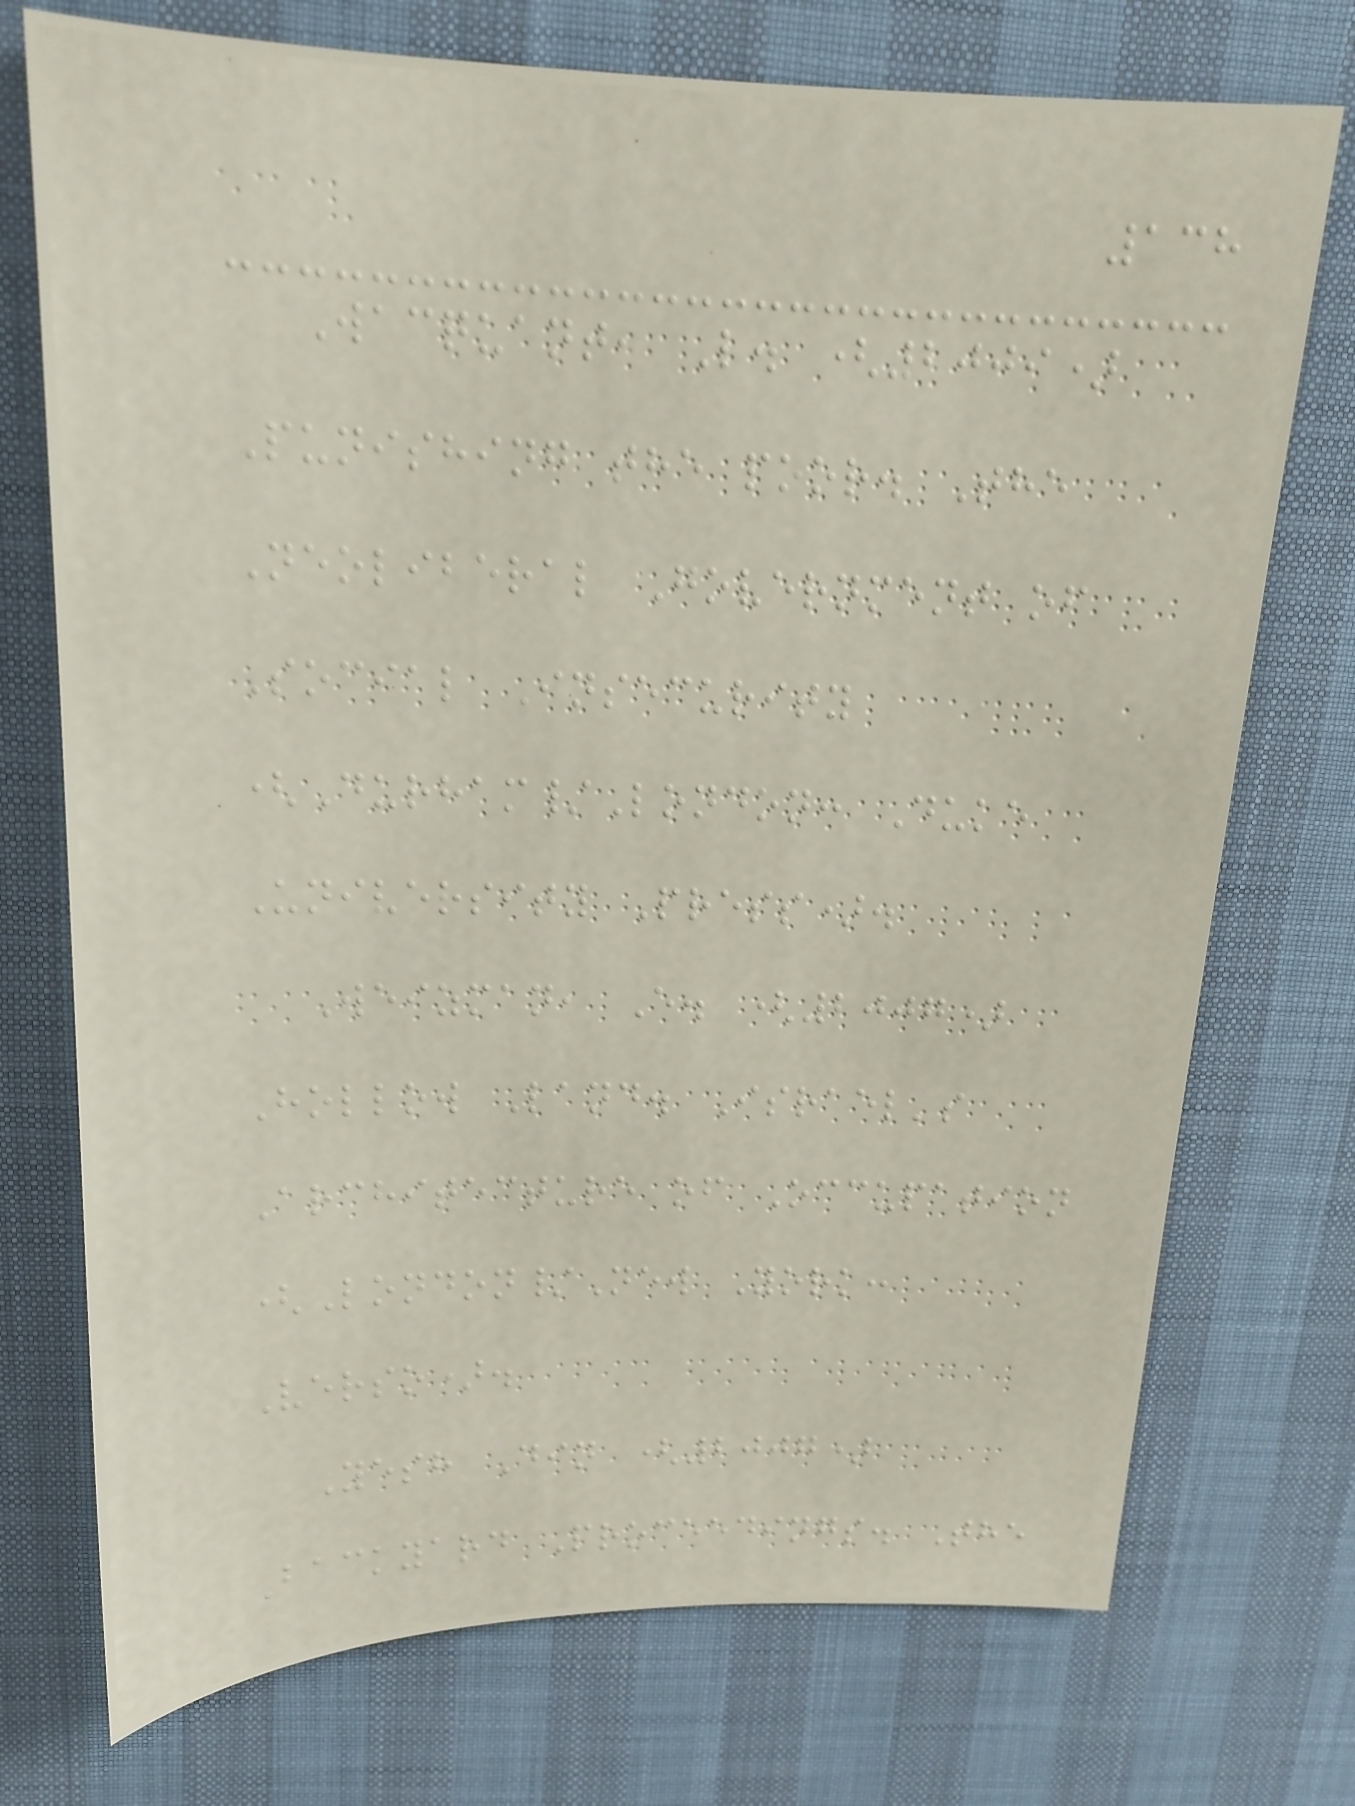138
Wacquant, L. (2009)
Punishing the poor. The
Neoliberal Government of
Social Insecurity
(Durham/London: Duke
University Press).
Weizman, E. (2007)
Hollow Land. Israel's
Architecture of Occupation
(London/New York:
Verso).
Yesh Din (2007)
Backyard Proceedings. The
